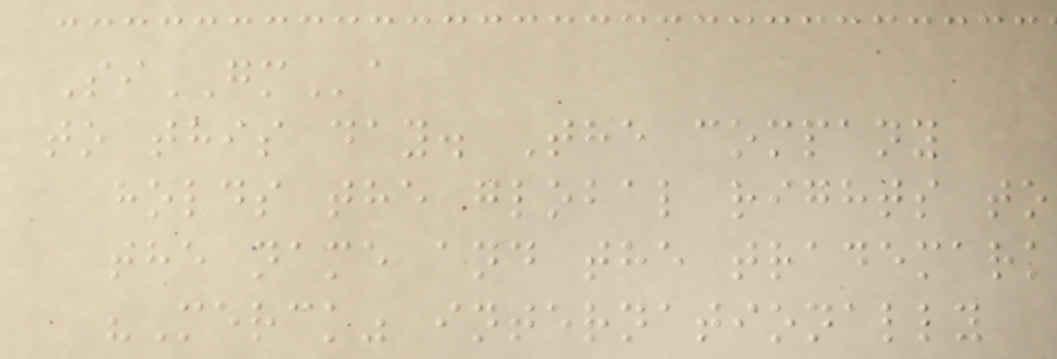SiGMa
to this day. The company
holds the global rights to
the name and the trademark
"Merck" internationally
